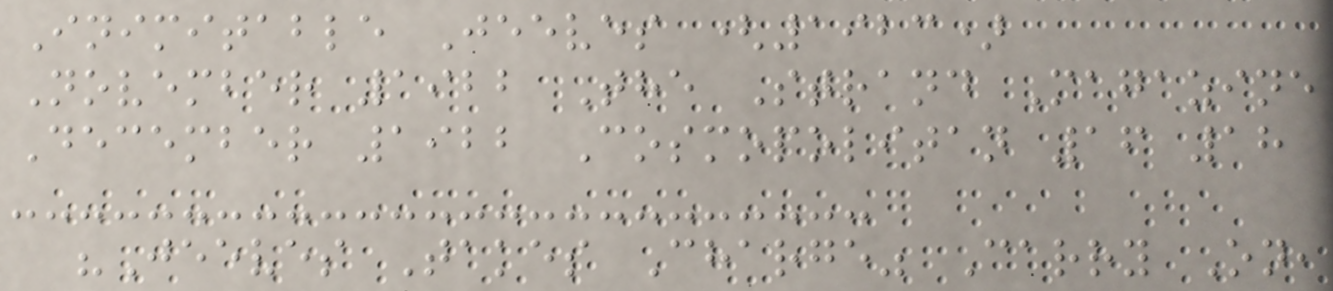Inimitable Jeeves (1923)
November 1922 The Strand Magazine
December 1922 Cosmopolitan 16 18
"Jeeves Takes Charge" Carry On,
